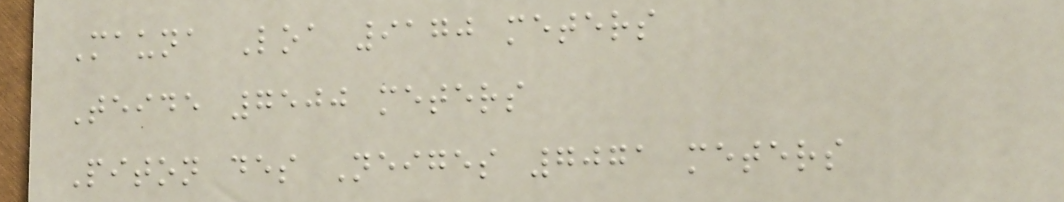Mauna Loa 9170 meters
Teide 7500 meters
Piton des Neiges 7071 meters
